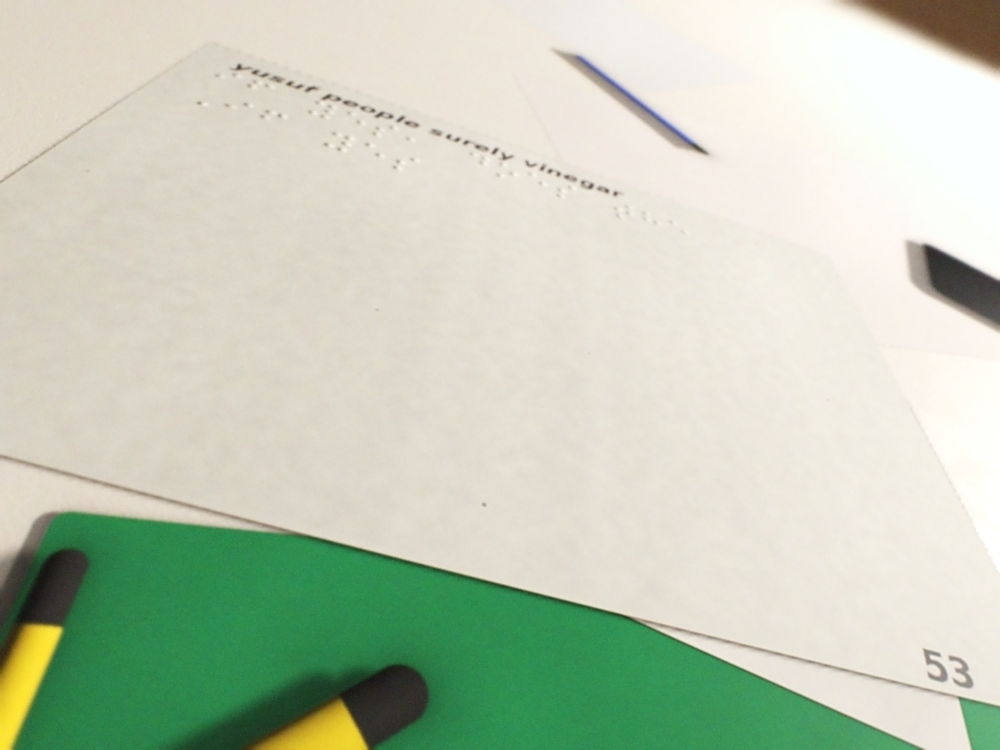if yes, does the
If yes
